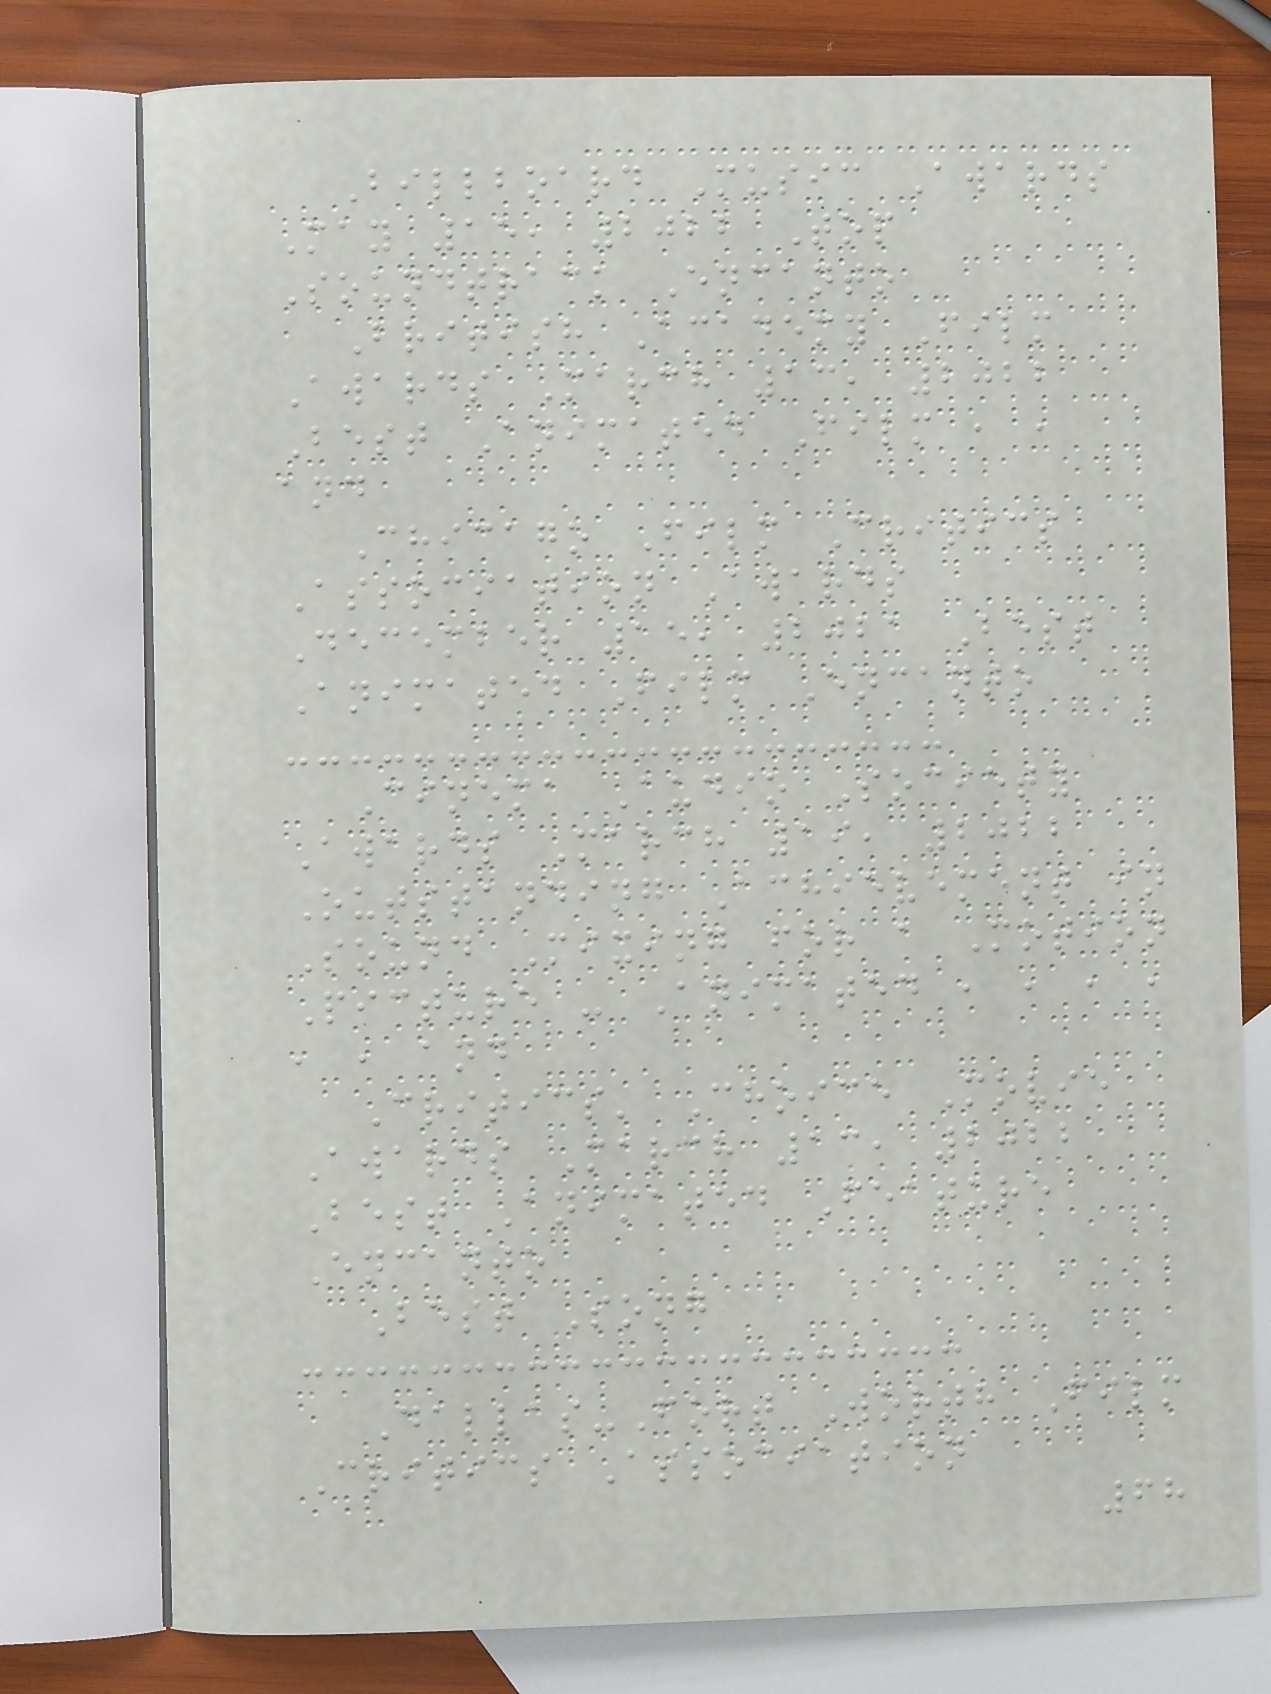Billboard Music Awards
May 15, 2022 Top
Soundtrack Encanto
British Academy Film
Awards March 13, 2022
Best Animated Film , ,
and
Chicago Film Critics
Association Awards
December 15, 2021 Best
Animated Film Encanto
Cinema Audio Society
Awards March 19, 2022
Outstanding Achievement in
Sound Mixing for a Motion
Picture - Animated , , , ,
, , and
Critics' Choice Movie
Awards March 13, 2022
Best Animated Feature
Encanto
Best Song
Dallas-Fort Worth Film
Critics Association
68
